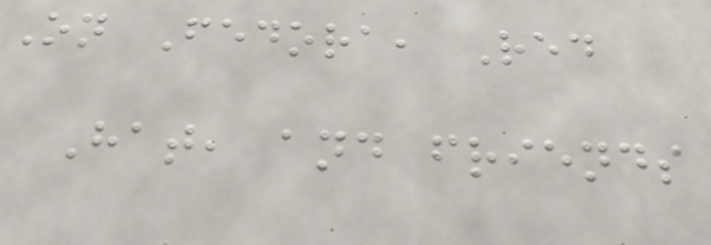On Fedora, Red
Hat, and friends
